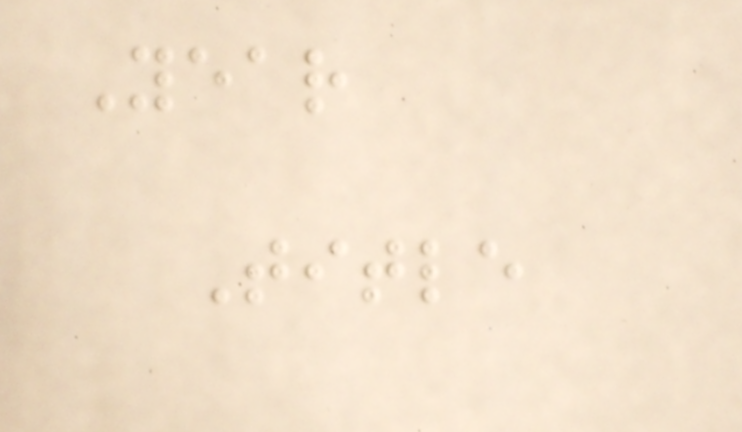Year
Title
